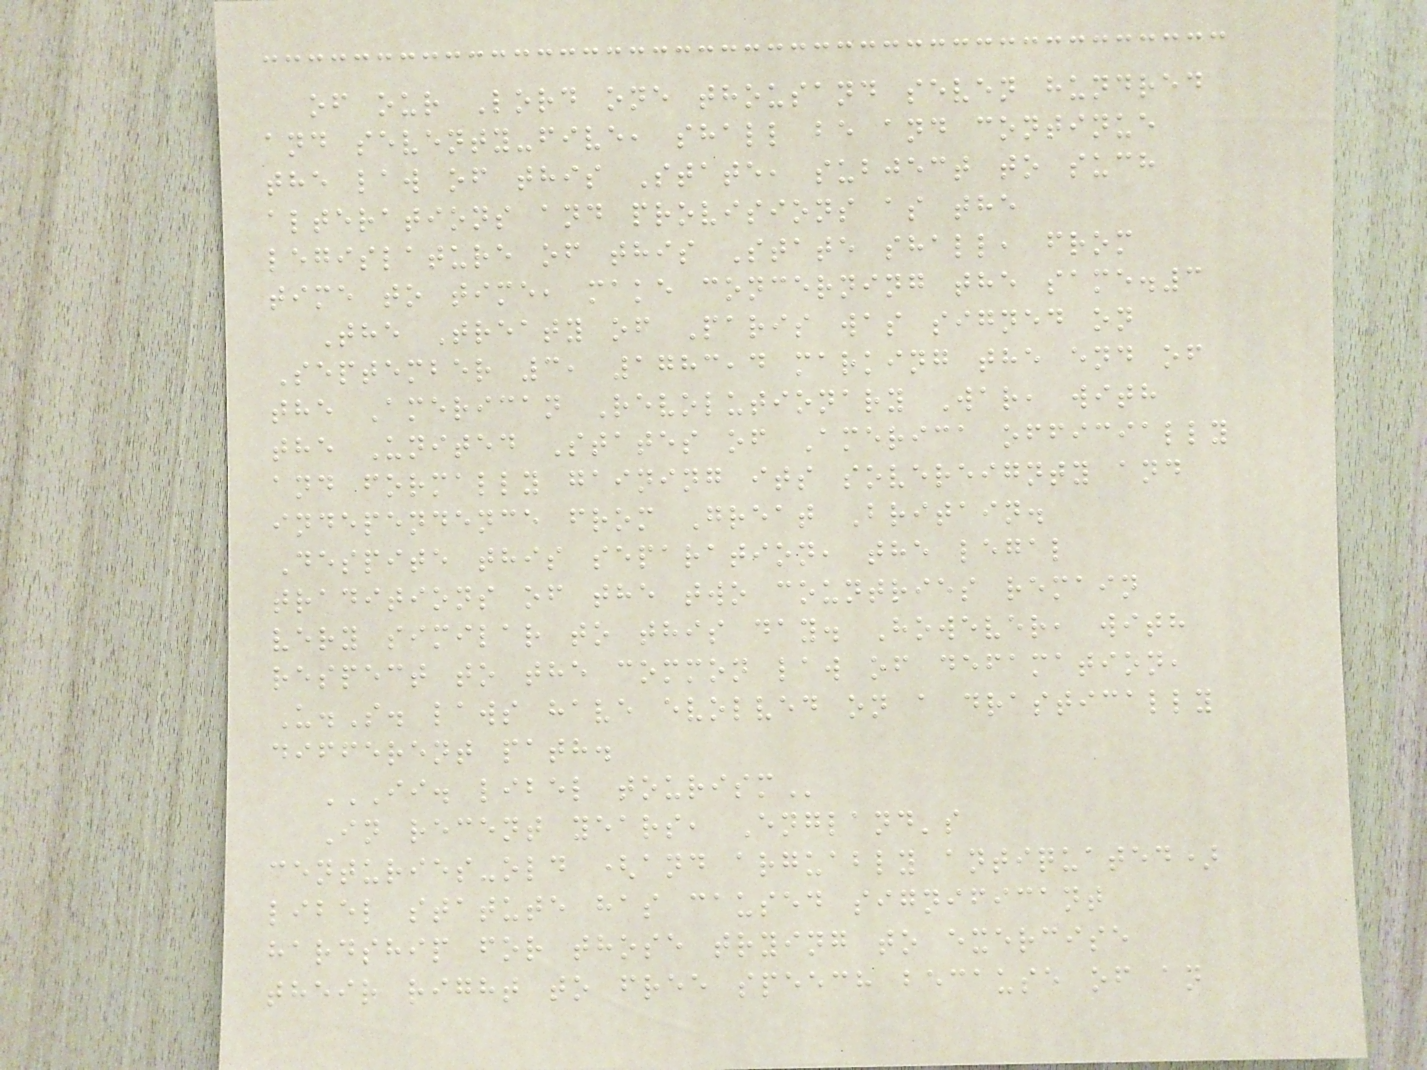of our Lord one thousand seven hundred
and seventy-five, shall be and continue
the law of this State, subject to such
alterations and provisions as the
legislature of this State shall, from
time to time, make concerning the same.3
The Treaty of Paris was signed on
September 3, 1783,4 marking the end of
the American Revolutionary War, with
the United States of America officially
and formally gaining its sovereignty and
independence from Great Britain.
Despite this separation, the legal
traditions of the two countries remain
very similar to this day. However, with
respect to the common law of defamation,
U.S. laws have evolved on a drastically
different path.
II. LIBEL TOURISM
In recent years, England's
centuries-old (and arguably antiquated)
libel statute has caused significant
hardship for those trying to exercise
their right to free speech because of an
